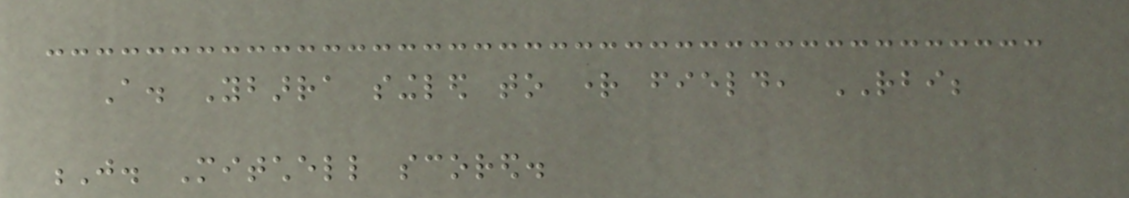A. Ybarra singled to right field, RBI;
J. Mitchell scored.
